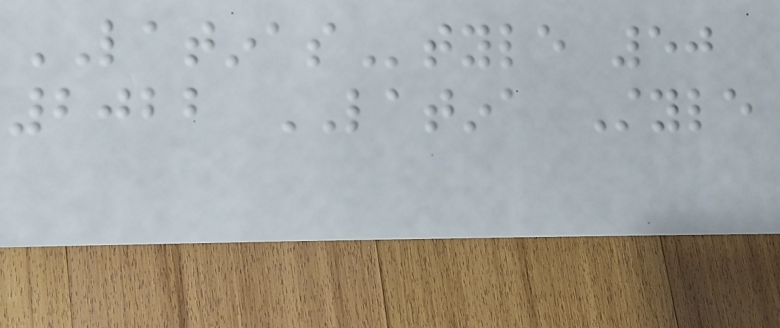LATINAStyle 50
2022 LATINA Style
